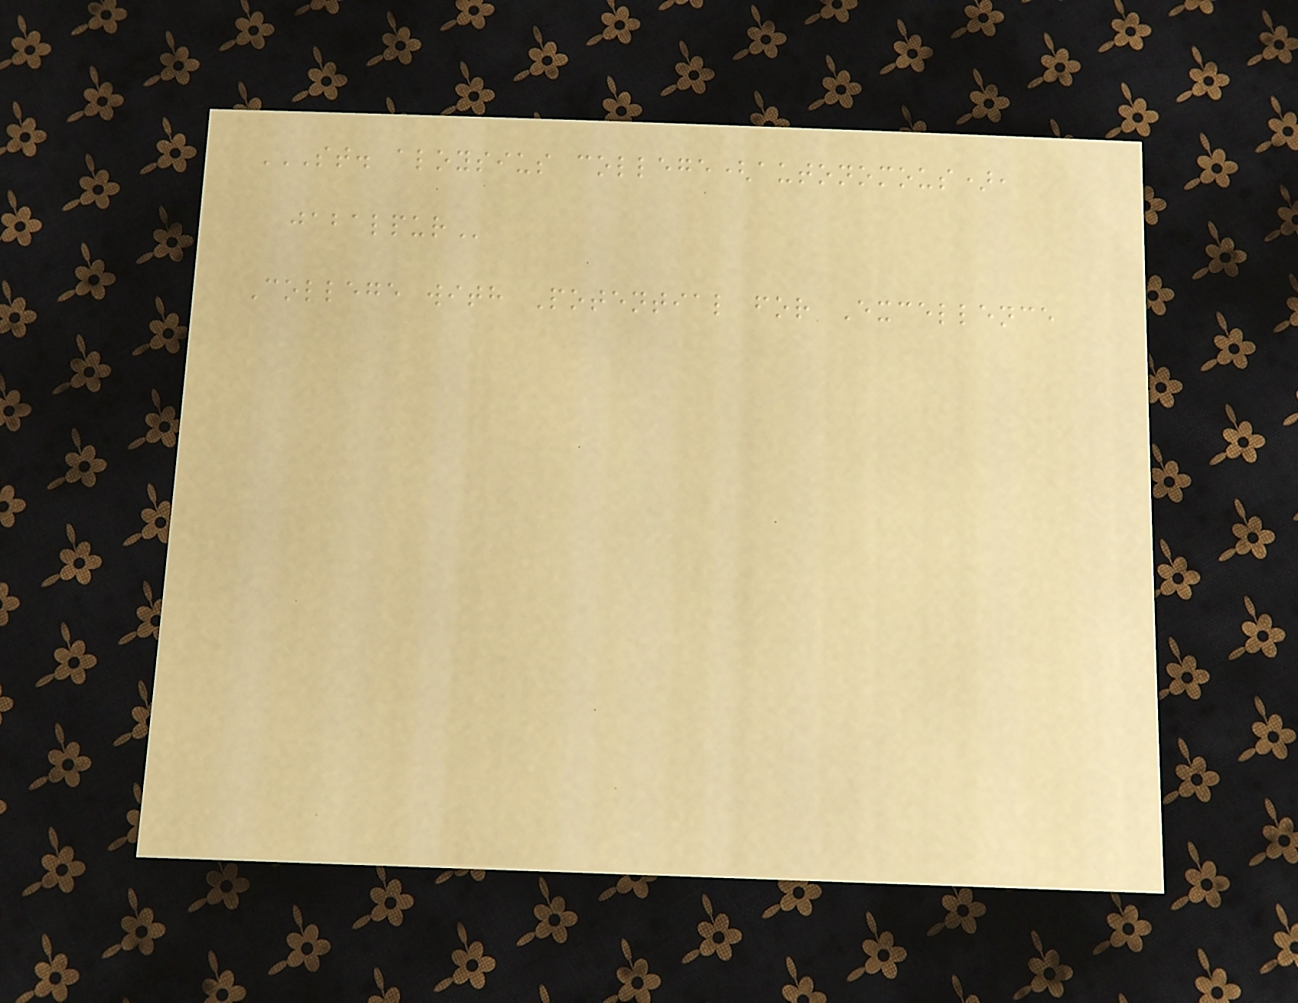ST. ALOYSIUS COLLEGE(AUTONOMOUS),
JABALPUR
College with Potential for Excellence
